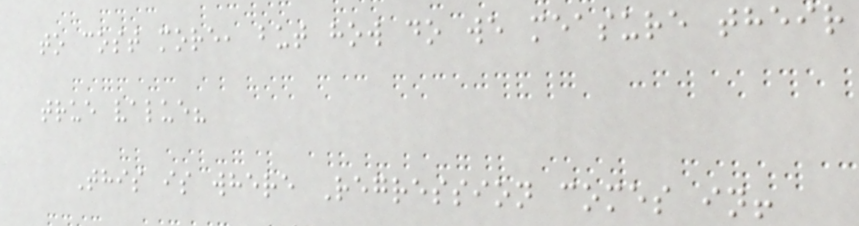to cost more, but how do we measure their
true value?
This is where Regression comes in!
